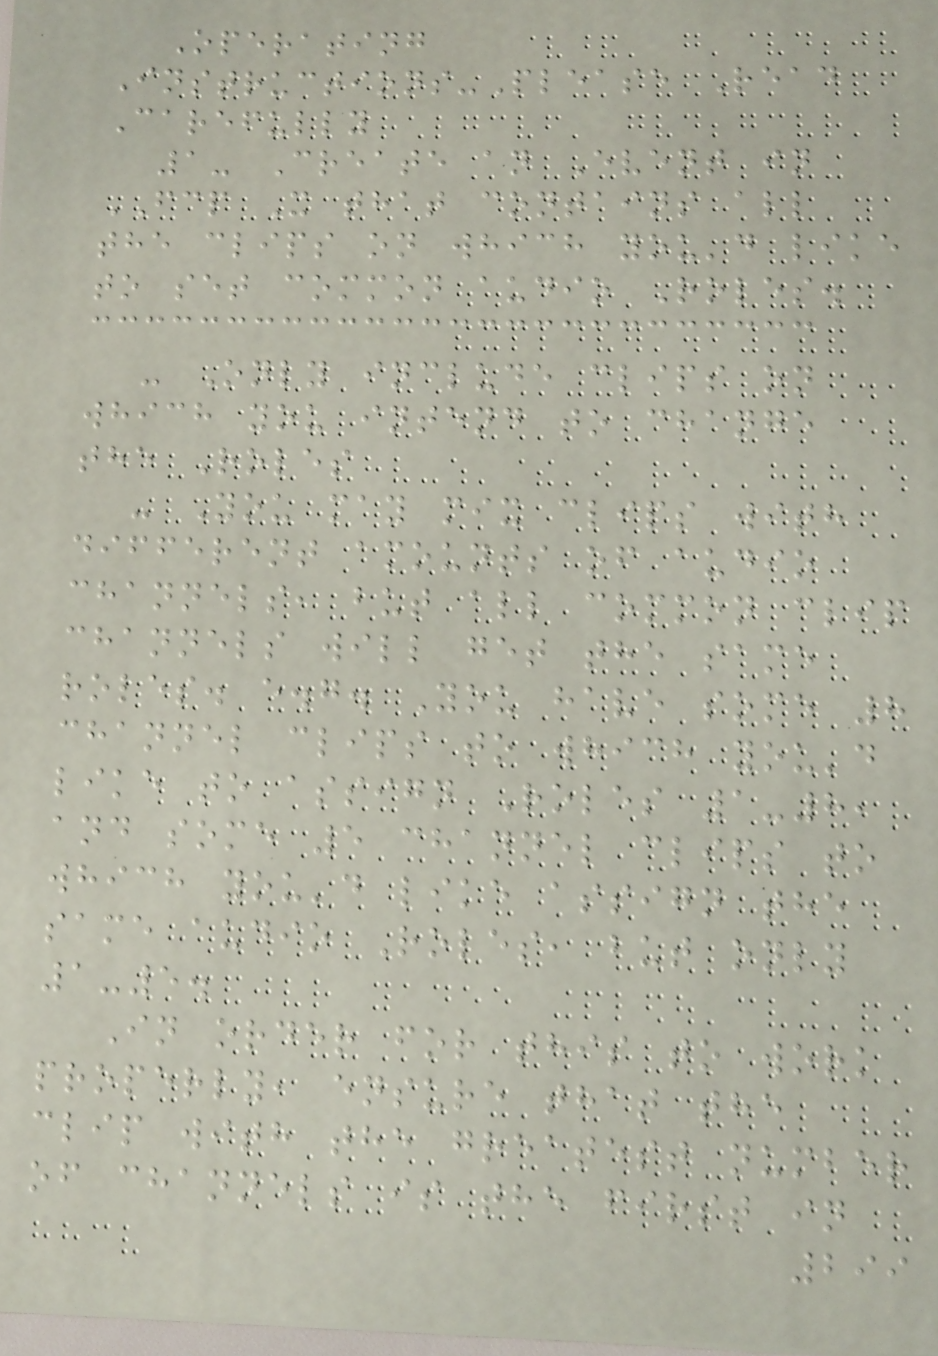Operating
Instructions-Please Read
Carefully
1- Create an Event in
FCP X that contains all
the clips on which you'd like
to set common audio Roles.
- Only include clips on
which you intend to change
the Roles
- You may mix clips with
different amounts of audio
channels, but all common clip
channels will get the same
roles. e.g. You have some 8
channel clips to which you'd
like to assign Roles 1-8,
and some 5 channel clips to
which you'd like assign the
same audio Roles, but only
1-5.
In order for this to work
properly, ensure that the
clip with the greatest number
of channels is the first in
299
